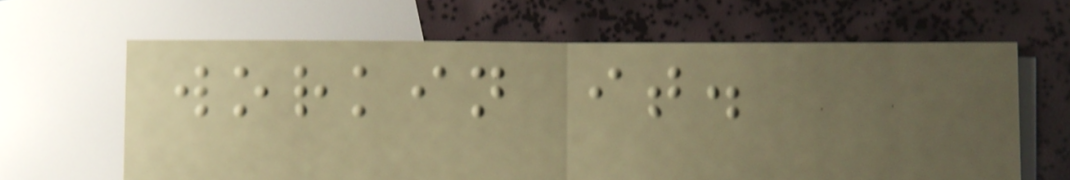workin it.
